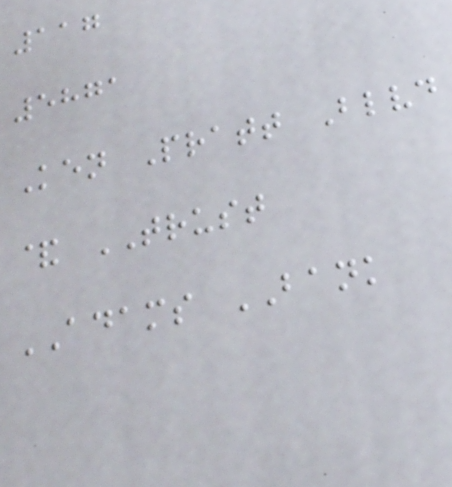117
5871
Ken Pratt Blvd
& TRUST
ADAMS BANK
